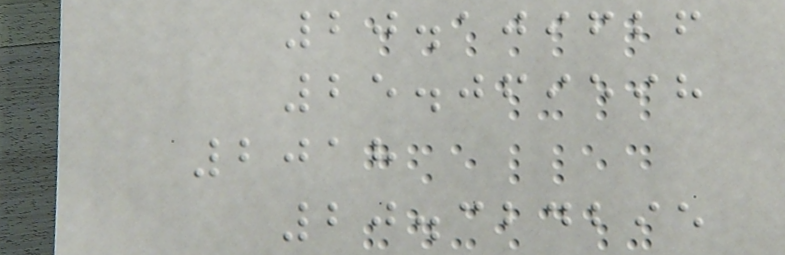20.109626
25.069598
2018
20.324295
